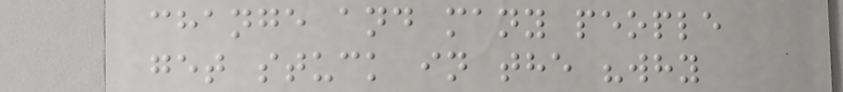change and many people
get stuck in the "why
